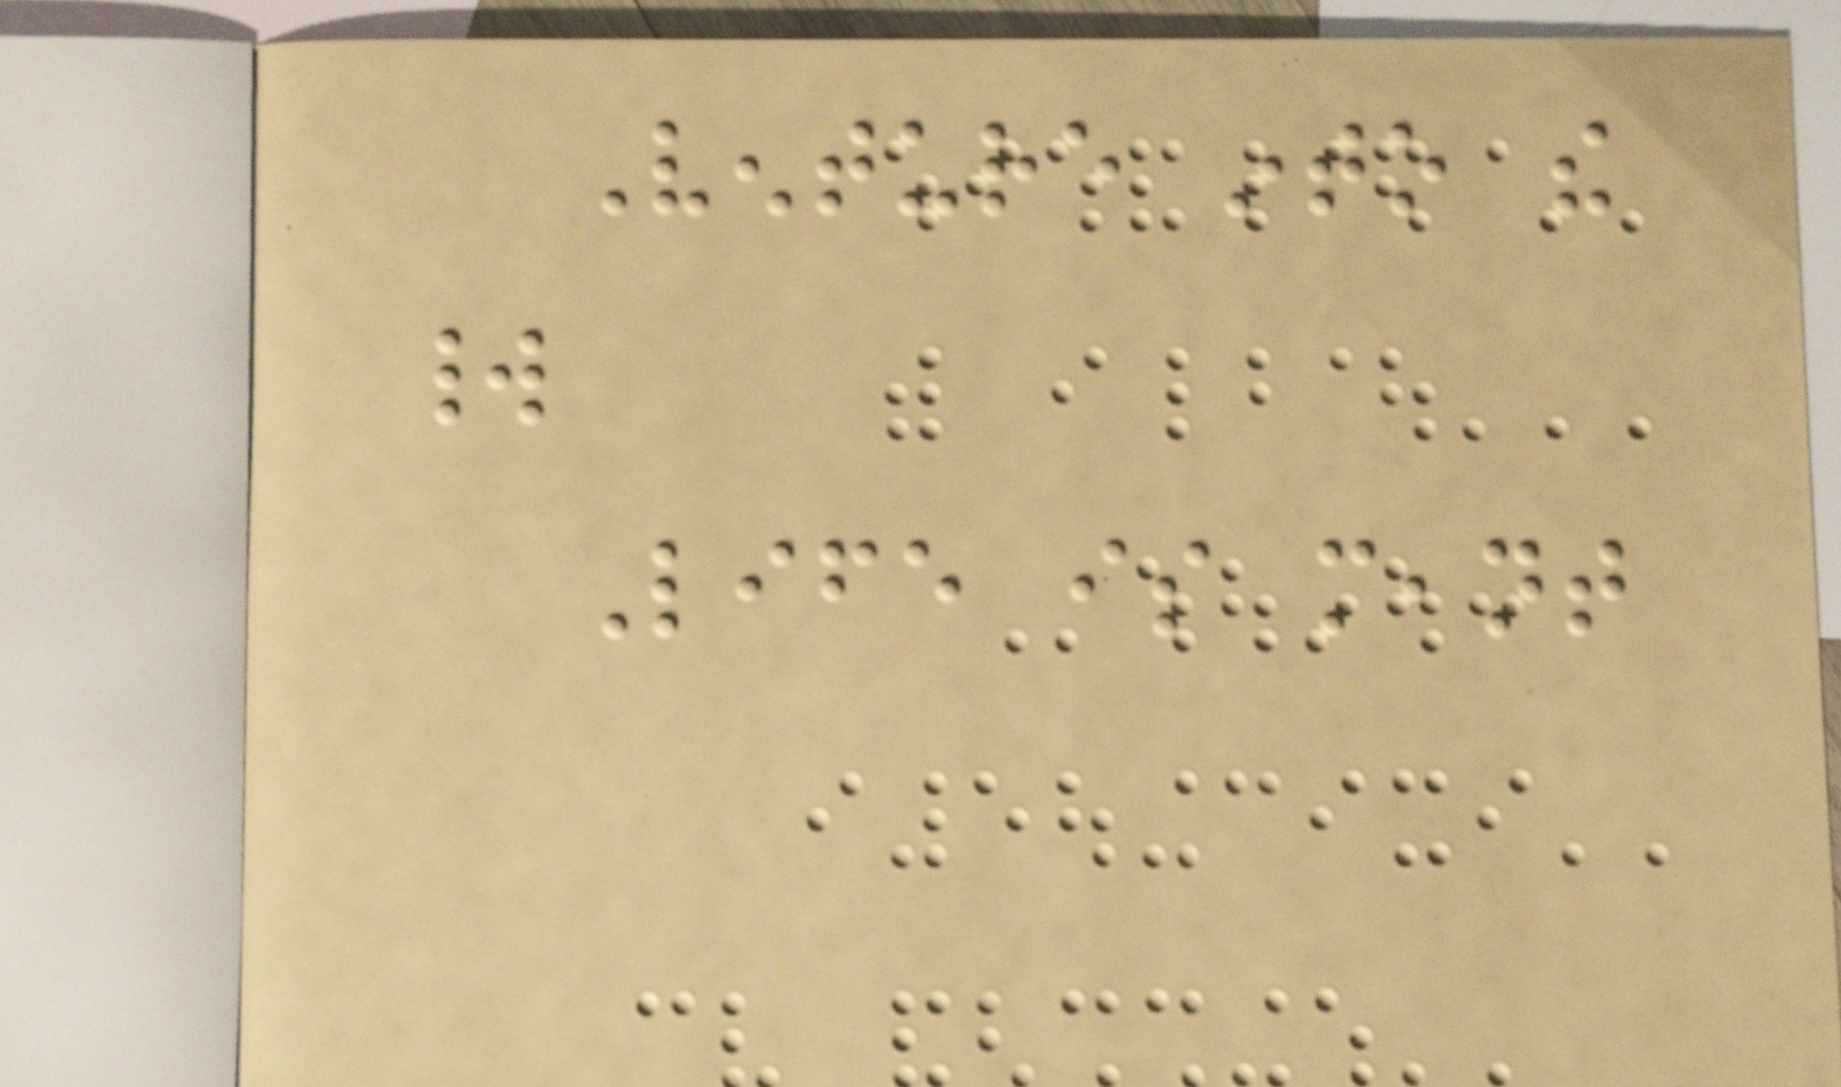Venture into the
world
Life is meant
